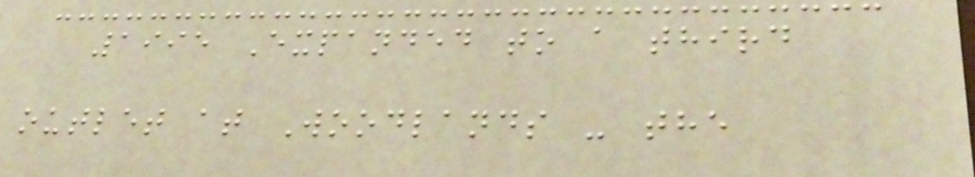1995 Expanded to a third
outlet at Woodlands - the
